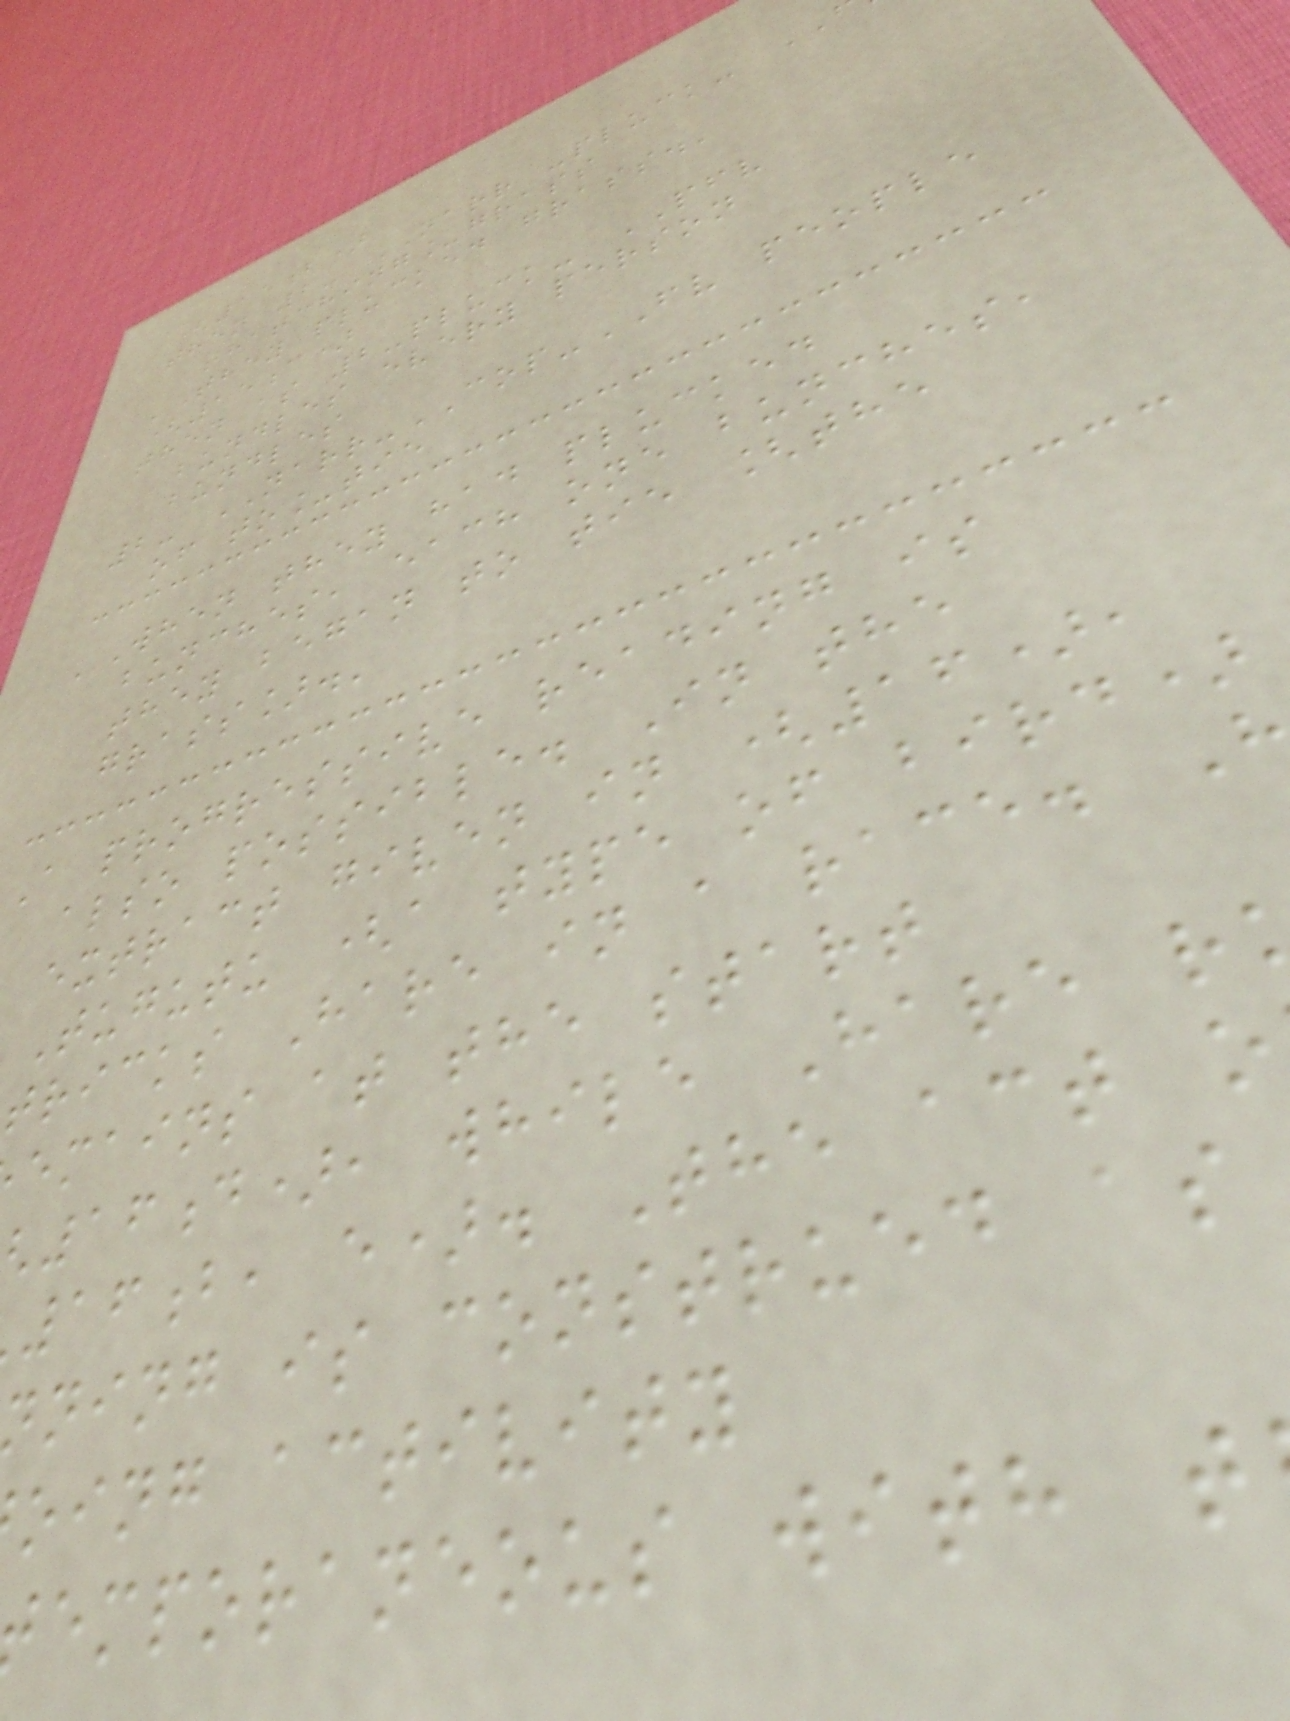(15b)
then 2- NARR -pluck-
thatching_grass
'They plucked grass.'
(15c)
then as 2-pluck- PFV
bundles every person
bundles
2- NARR-COP-FV people
of to_tie
'When they had plucked
bunches, each one bunches,
they began to tie [the
grass].'
A progressive reading is
also possible. In the
extract given in (16),
Tugutu (a type of bird)
tricks Hare in a race.
emains at the start
16d), while Hare r
16b, e). The act o
ning is construed as
oing activity
emporaneous with t
